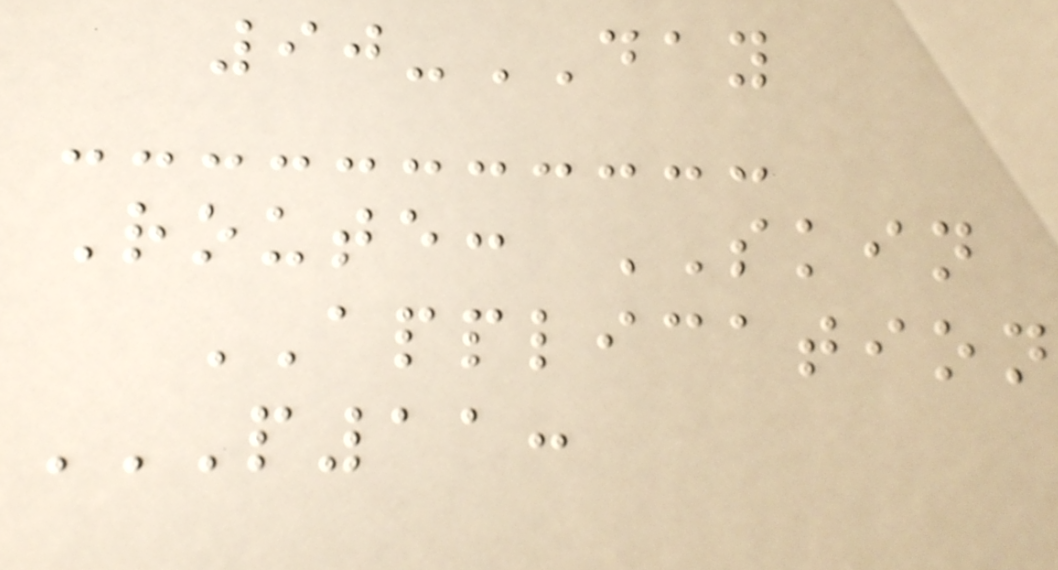90-DAY
Route: SKIN
APPLICATION
P11:
